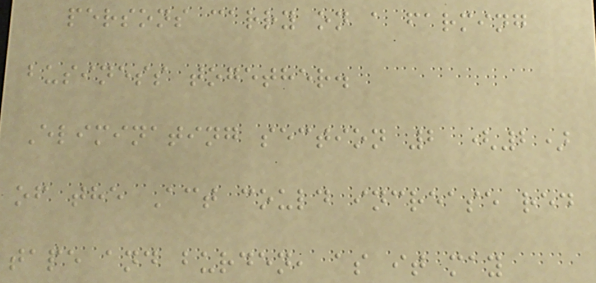persons carry on a farming
business together.
Eliminating section 2 (2)
of the Act could increase red
tape and burden, as it may
